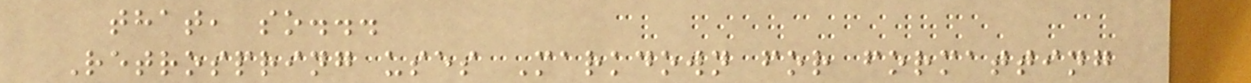that, so...
Retrospring uses Markdown for formatting
